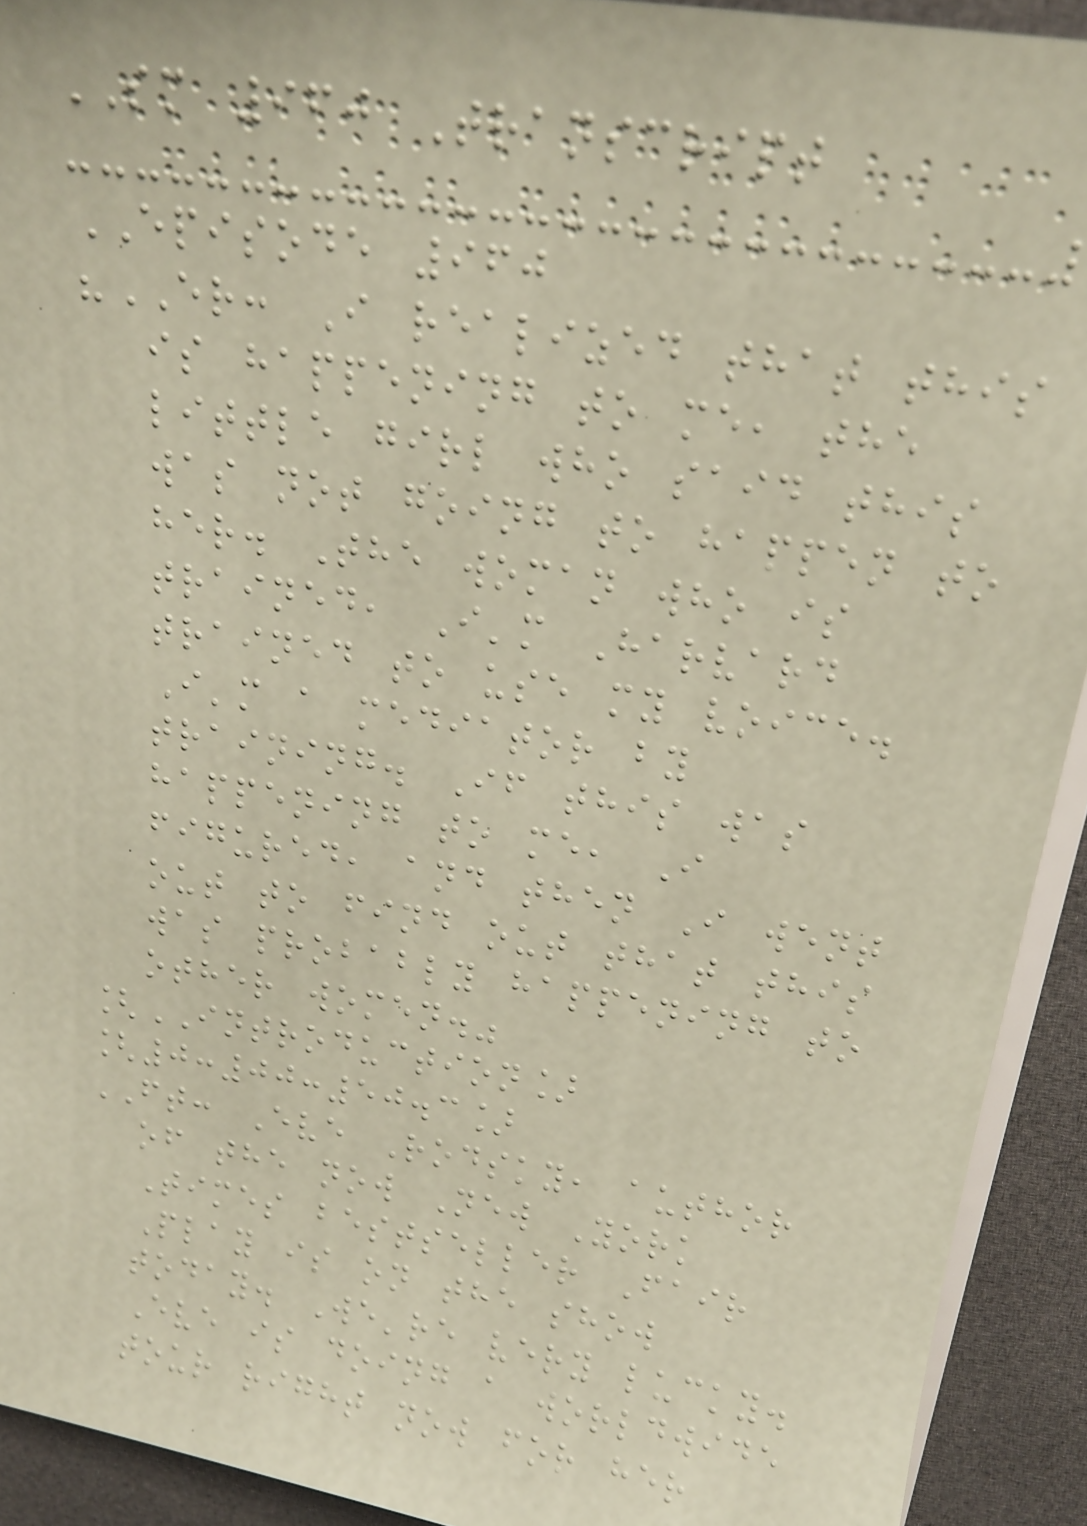SM 960 Transcript
EPISODE 960
"ER: I realized that this
is happening to me, the
little girl who said this
was not going to happen to
her. The woman who is
trained, I'm Harvard
trained to use my voice.
I'm a mediator by
training. If this was
happening to me, I
figured, and then I went
out to find out that this
was probably happening to
other women."
[INTRODUCTION]
[0:00:50.3]
FT: Eve Rodsky, author
of the now New York
Times bestseller Fair
Play is on the show
today. We're very lucky.
Eve is doing a worldwide
tour right now for her
